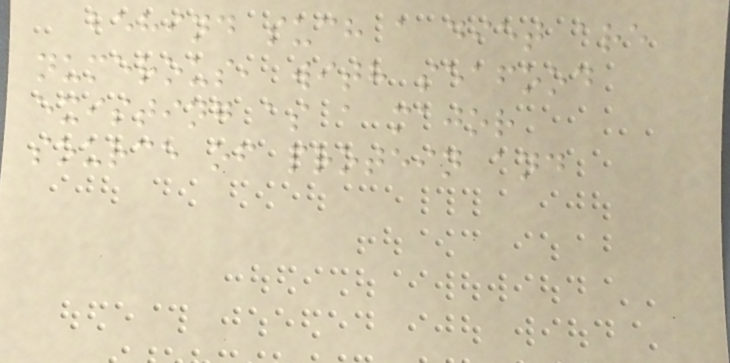behind such a diet are
numerous, with seafood
existing as a major
source of protein and
